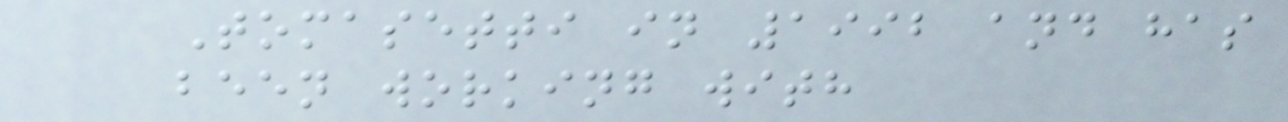Tomasetti in 1992 and has
been working with
